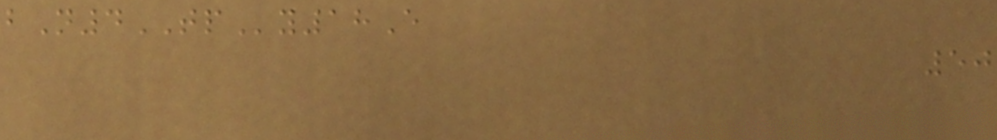bN4TPy18E
50
